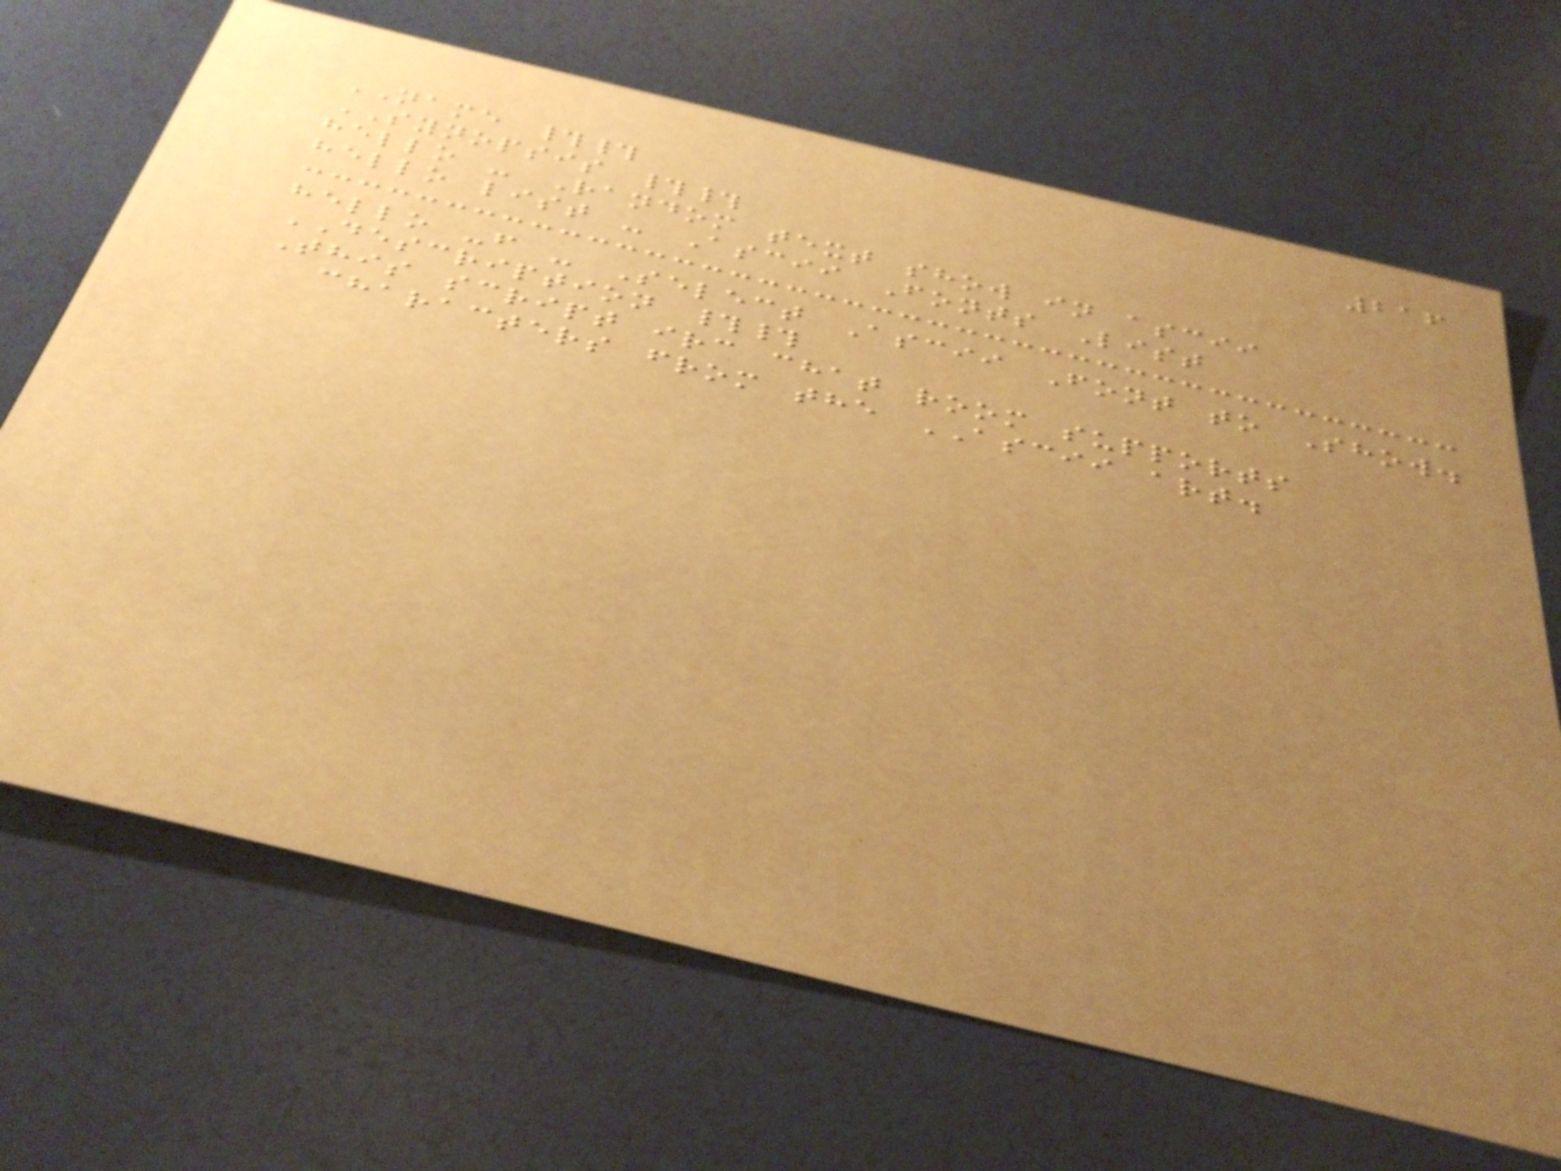216
NAME ##
SYNOPSIS ##
hello - Random text show in ascii
hello list - Ascii Fonts List
hello -f - Select Ascii Font to Show.
DESCRIPTION ##
This script irc chat room supports
characters from the ASCII art.
